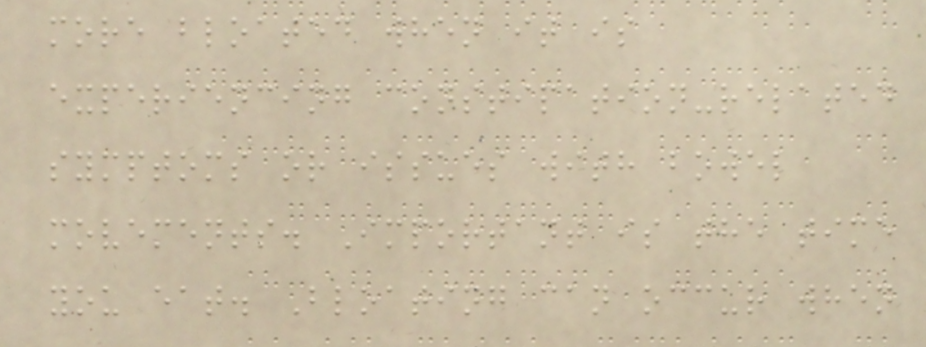more bloated when it is
experiencing constipation-related
symptoms or issues with bowel
movements. Important is the time
you eat. Bloating can occur when
